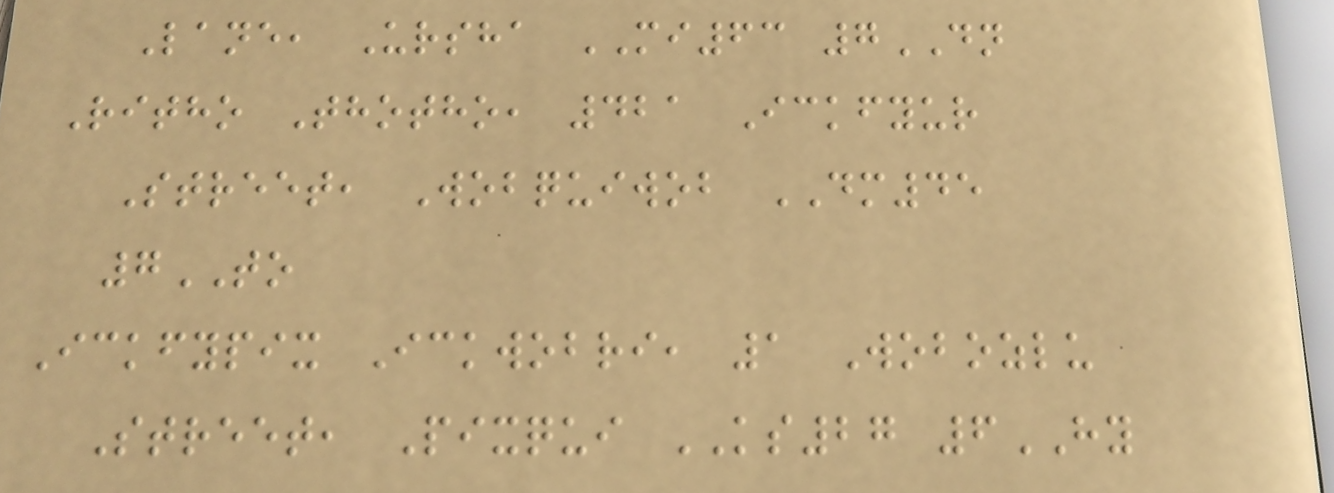Lane, Ursha MI63 7DN
Ritho Thotho, 421 Ickfyur
Street, Wobquiwob DM45
7TO
Ickfypix Ickwobri, 1 Wobozlu
Street, Pixqui KS27 6HY
